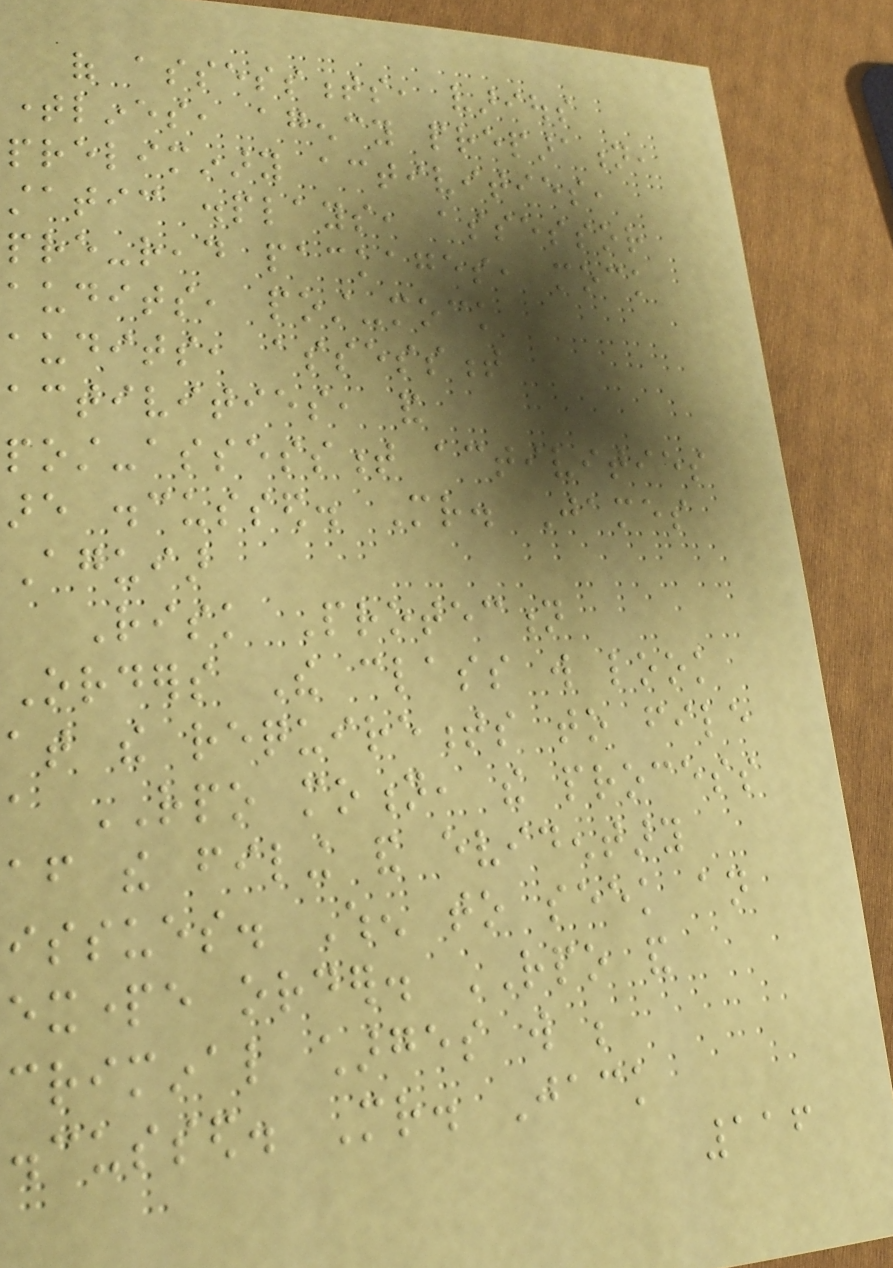of assessments, various
timelines, agency preparation,
preliminary activities,
static displays, assessor
pre-read packages, mock
audits, post-mock
audits, assessment
activities, and
post-assessment activities
are discussed. Mr. James
Aguiar
Risk Protection
Orders The class will look
at the requirements to file
a RPO motion, the process
after the filing and evidentary
issues. When to seek an
exparte order. RPO and
criminal charges will be
discussed. Mr. Jack
116
